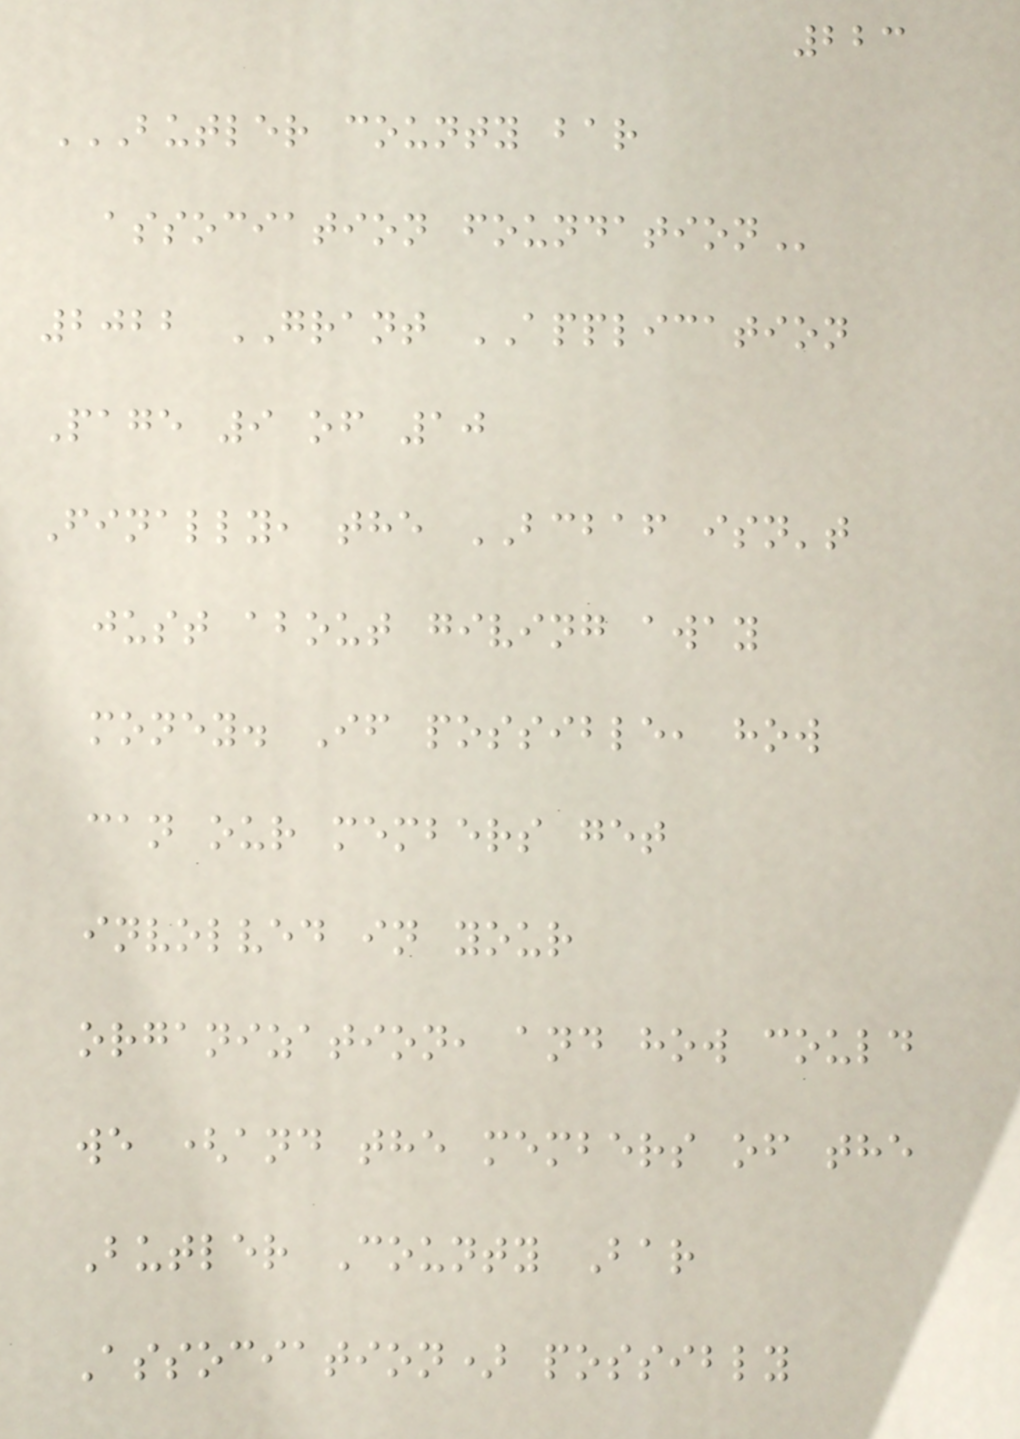223
BUTLER COUNTY BAR
ASSOCIATION FOUNDATION
2022 GRANT APPLICATION
Page 9 of 10
Finally, the BCBAF isn't
just about giving away
money. If possible, how
can our members get
involved in your
organization, and how could
we (and the members of the
Butler County Bar
Association) possibly
